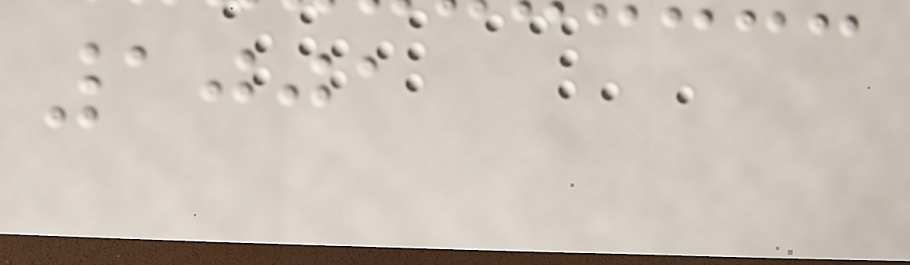1001
